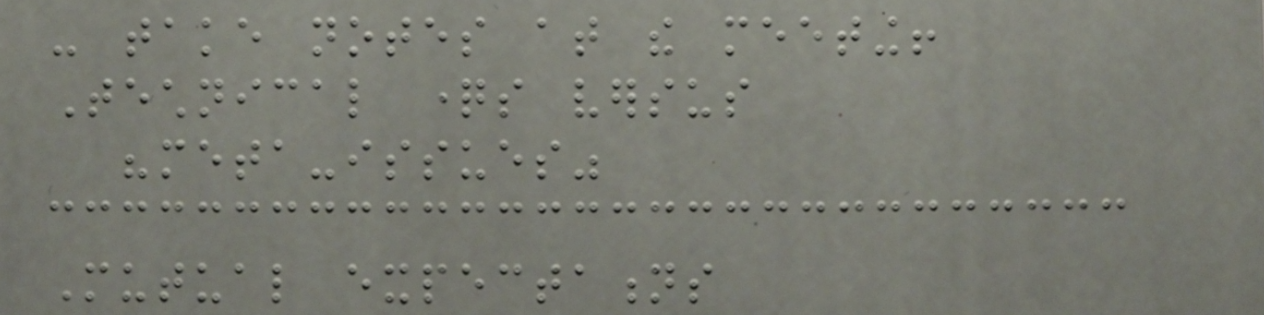- take notes at the meeting!
Technical questions versus
"meta-issues"
Mutual expectations
